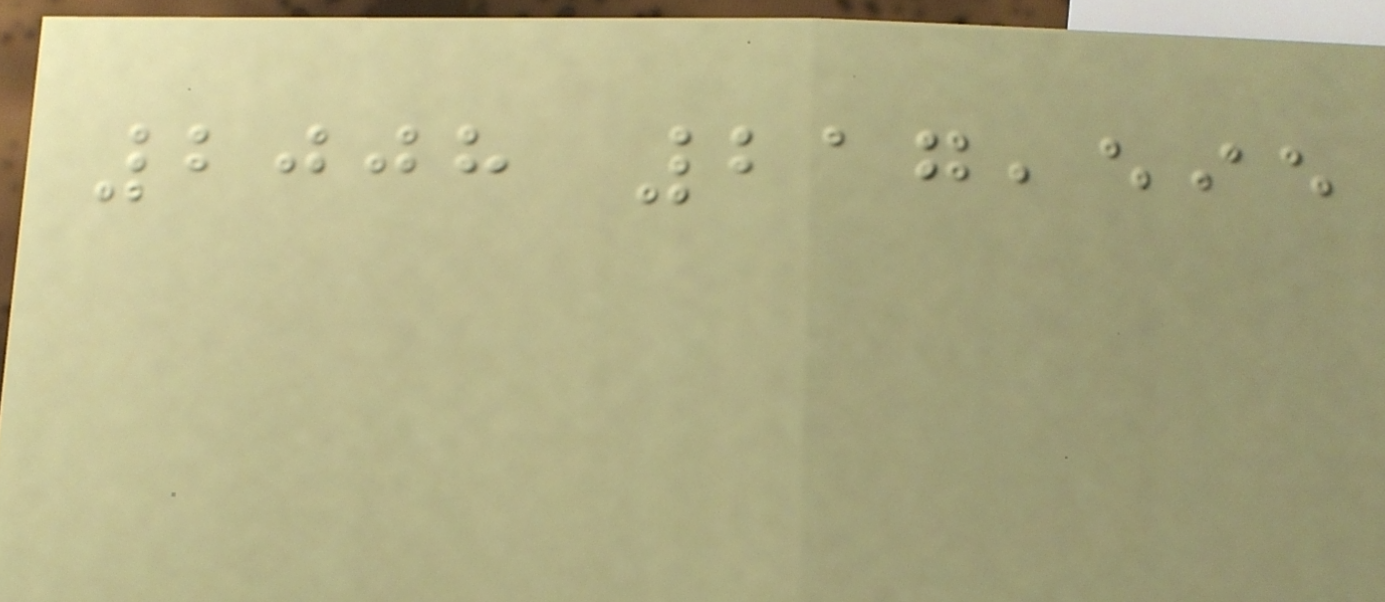2008 217,595
